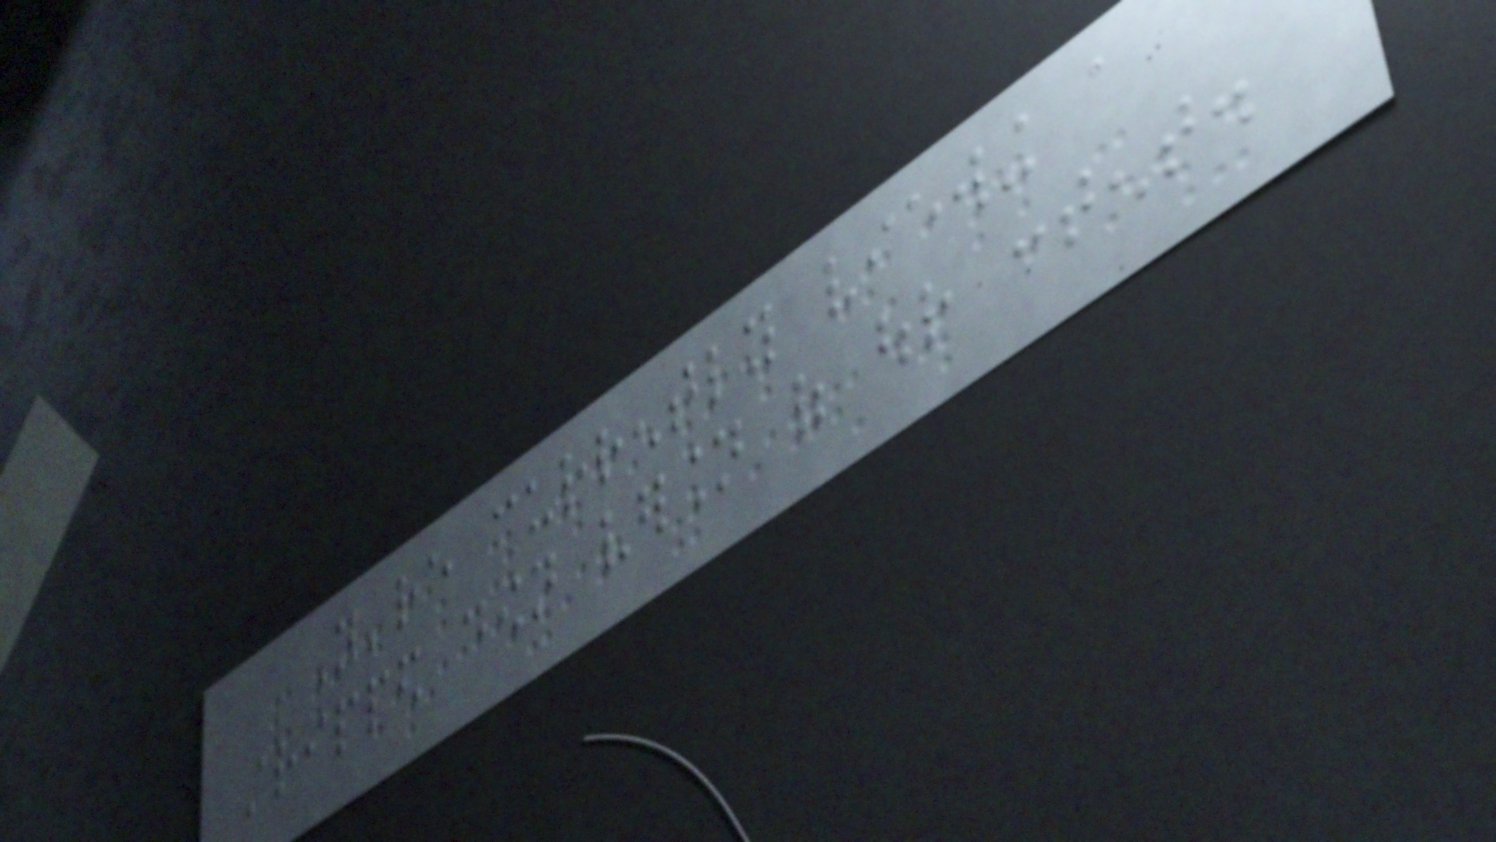You're currently viewing a
stripped down version of our content.
